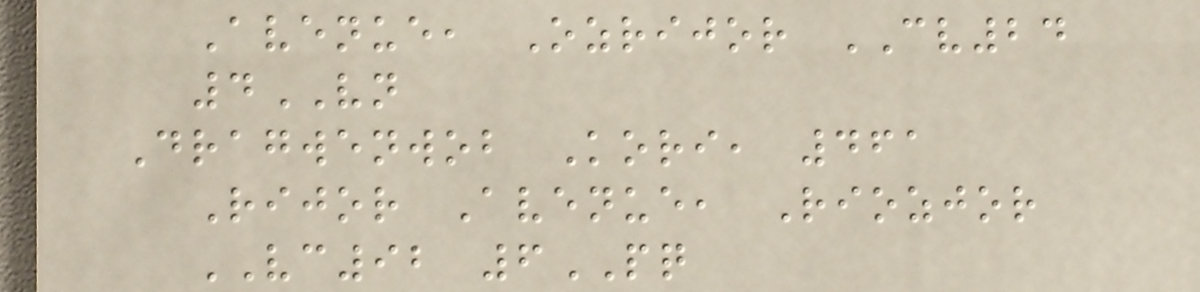Avenue, Ozrijor CV24
4VN
Dragwenwob Kori, 461
Rijor Avenue, Riozjor
VC92 6PQ
